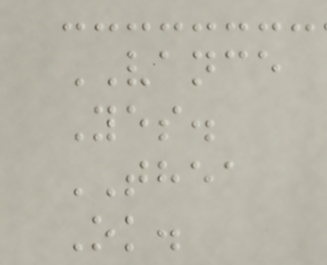VANCE
Yes.
THEA
Ok.
